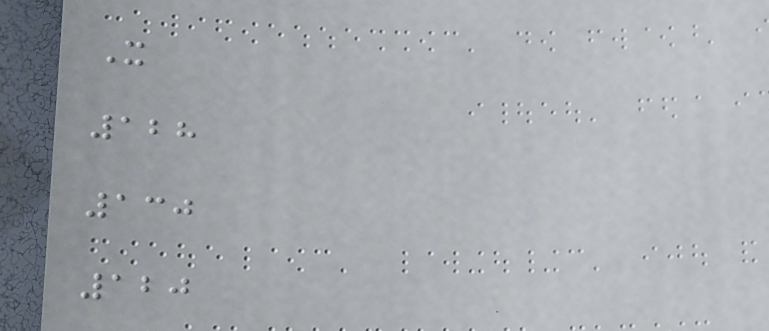X
128
130
120
